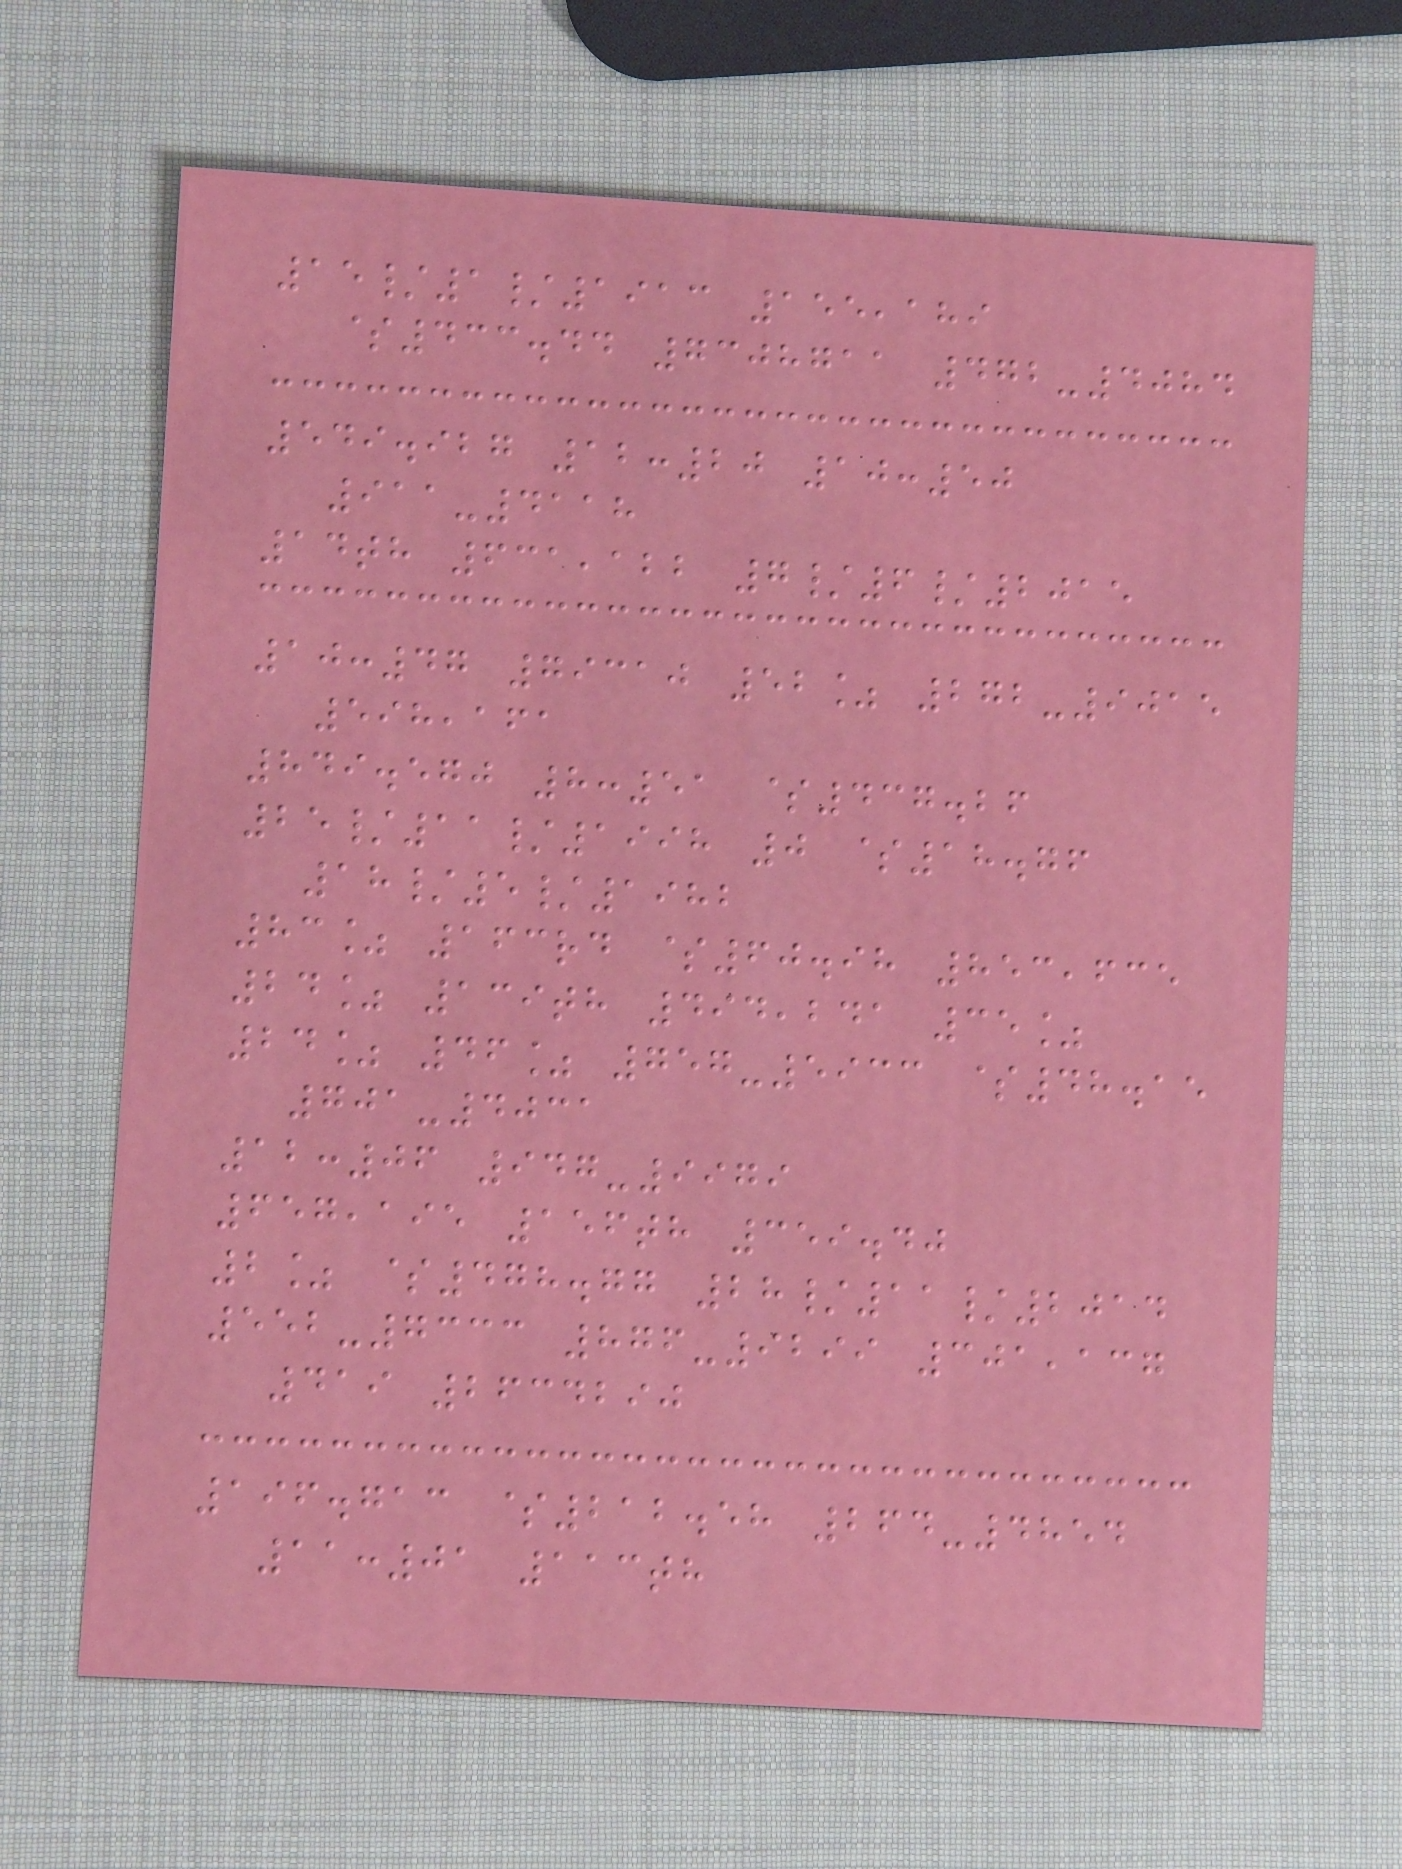15/1/1913 155,189
$433.44 7308711 472-4084
549.927 12:20 10:50
911-4118
14th 631,122 7/6/2015
10:47 79310 52% 272-9015
598,161
849.570 8:51 $437.26
25/11/1998 0 $18.76
18/5/1982
83% 163rd $60.98 853,635
24% 139th 494,241 35%
24% 46% 757-5933 $48.15
701-4031
12:06 947-9979
657,195 156th 359.40
2% $478.77 28/11/2014
552-7333 876-9299 301,137
419 2634290
196.713 $212.58 264-4854
11:01 113th
